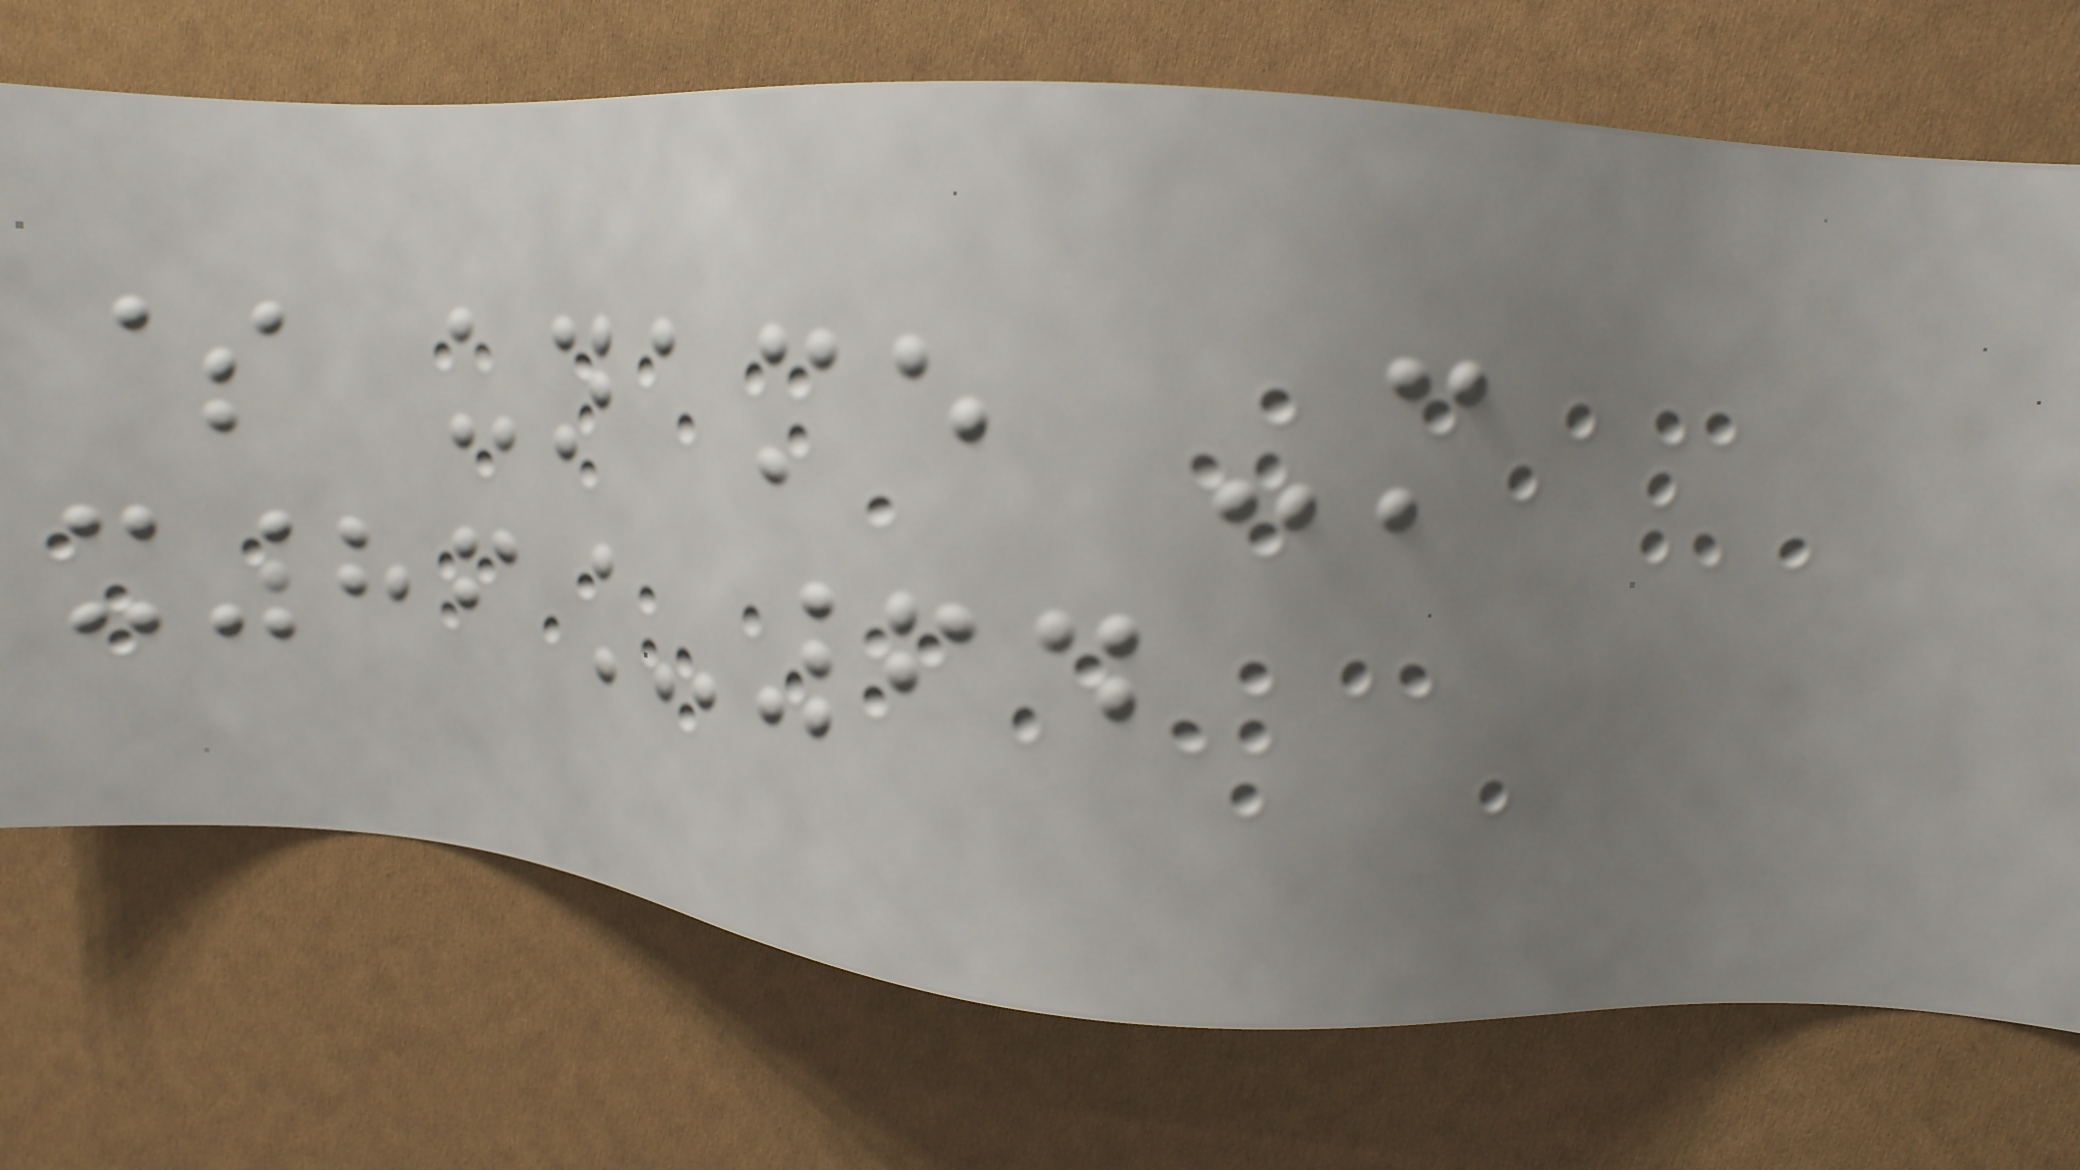$ uname -m
x86_64
